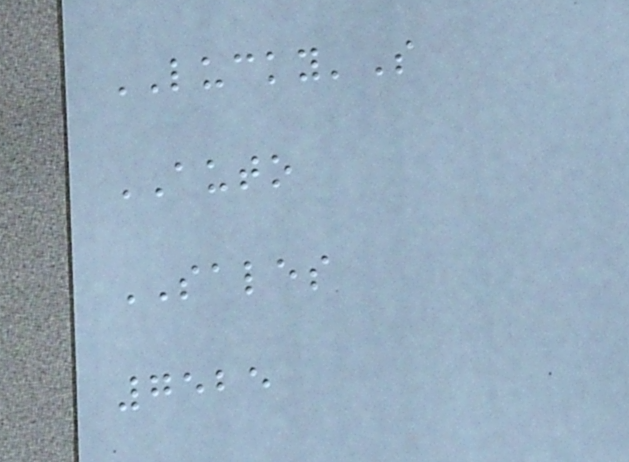LUCKY'S
AUTO
SALES
7525
